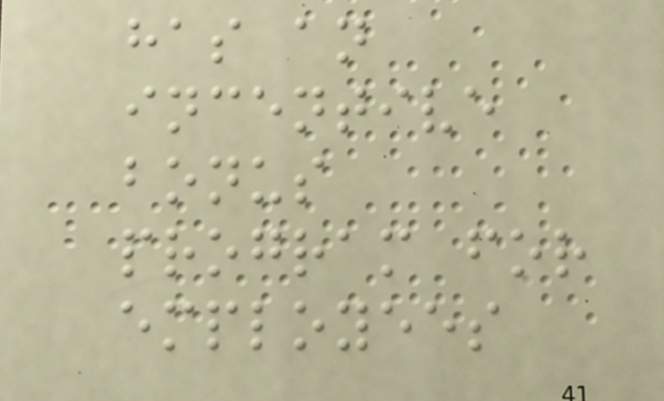has an
incentive
bonus
program for
employees
